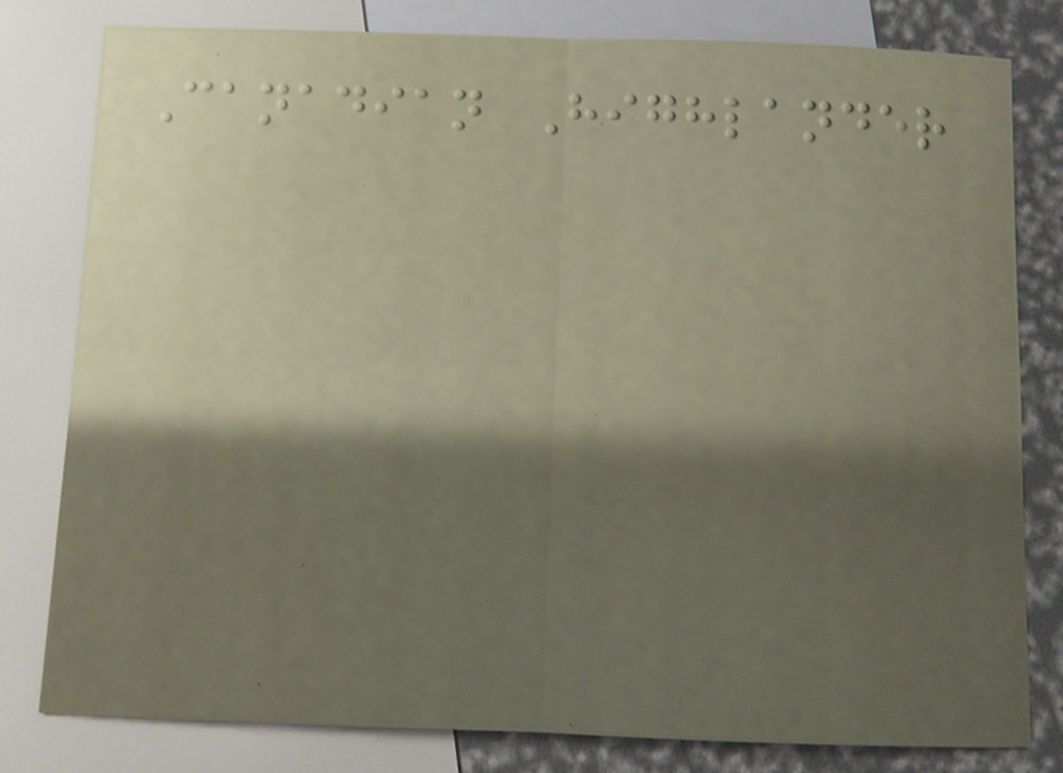Canadian Highlander
